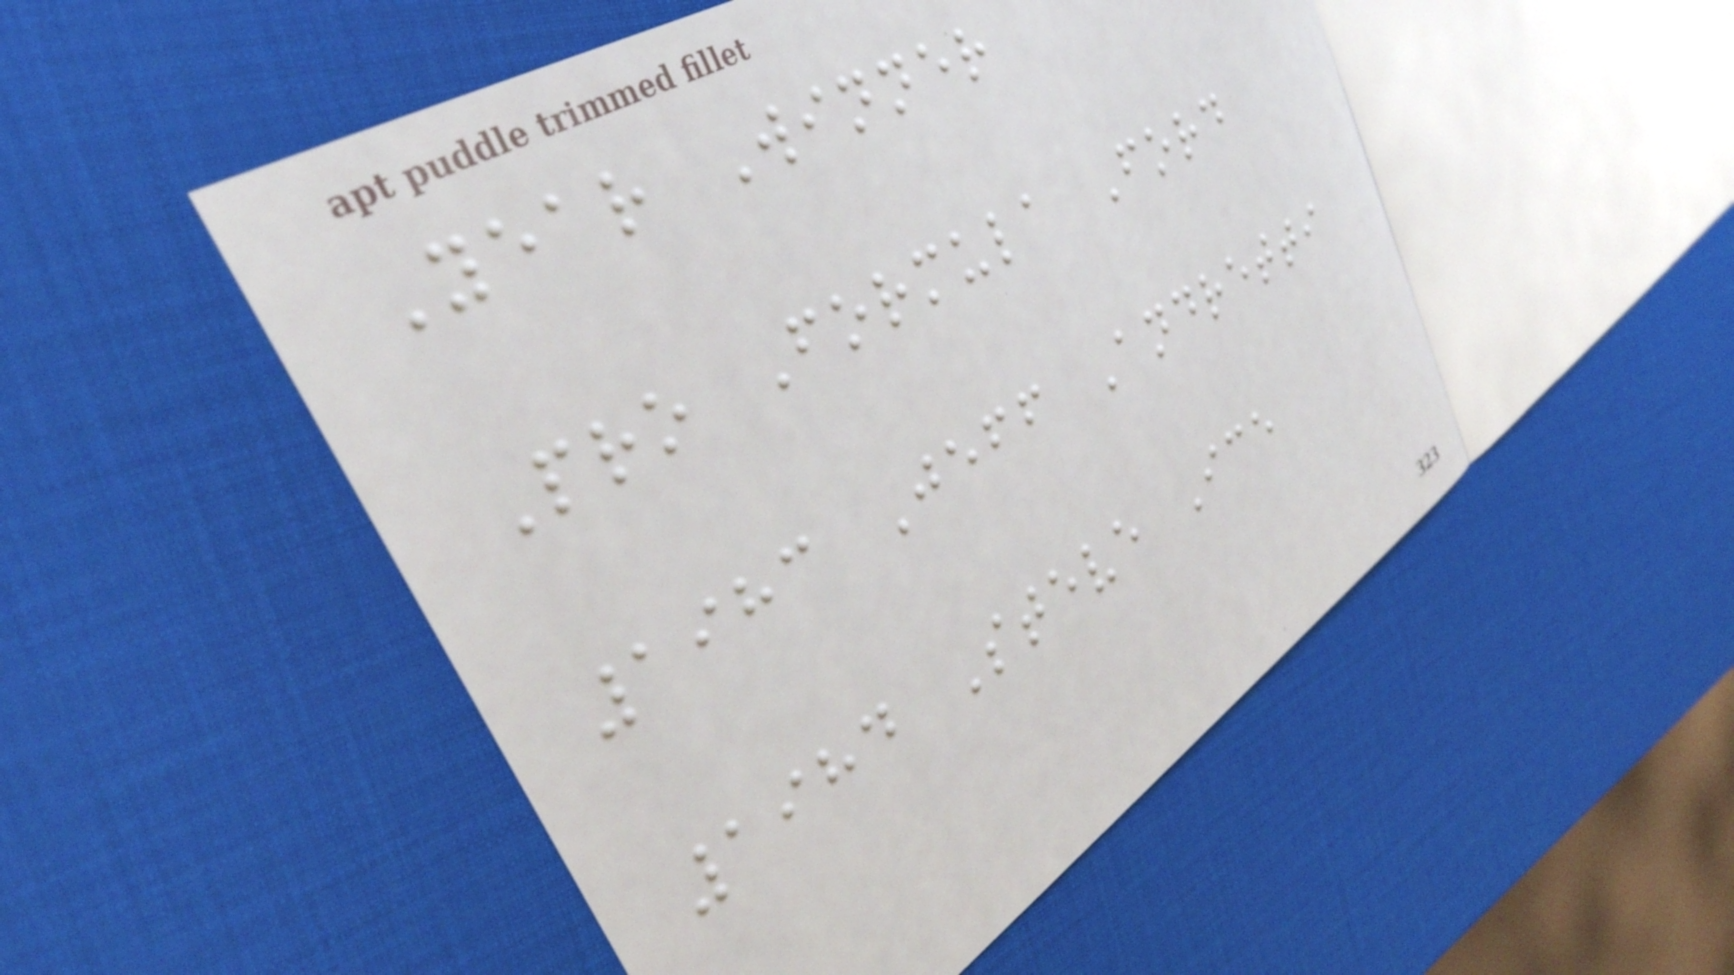Year Winner
Pro Formula Ford
1983 Jeff Andretti
1984 Steve Ice
